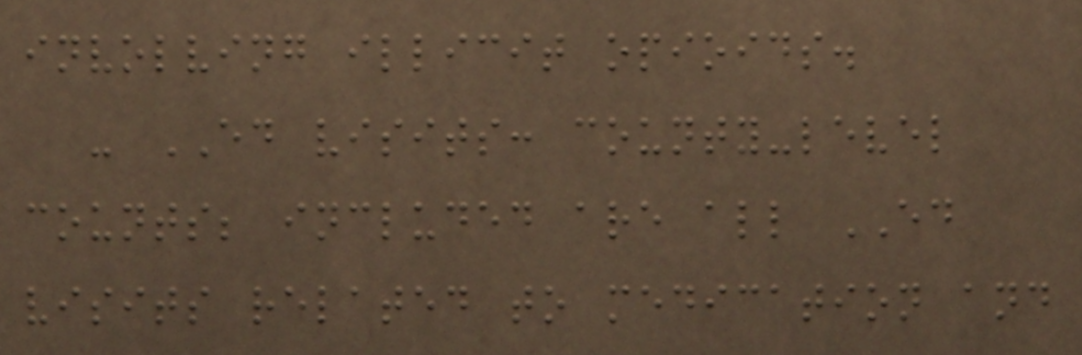involving illicit opioids.
- ED visits: county-level
counts; included are all ED
visits related to medication and
